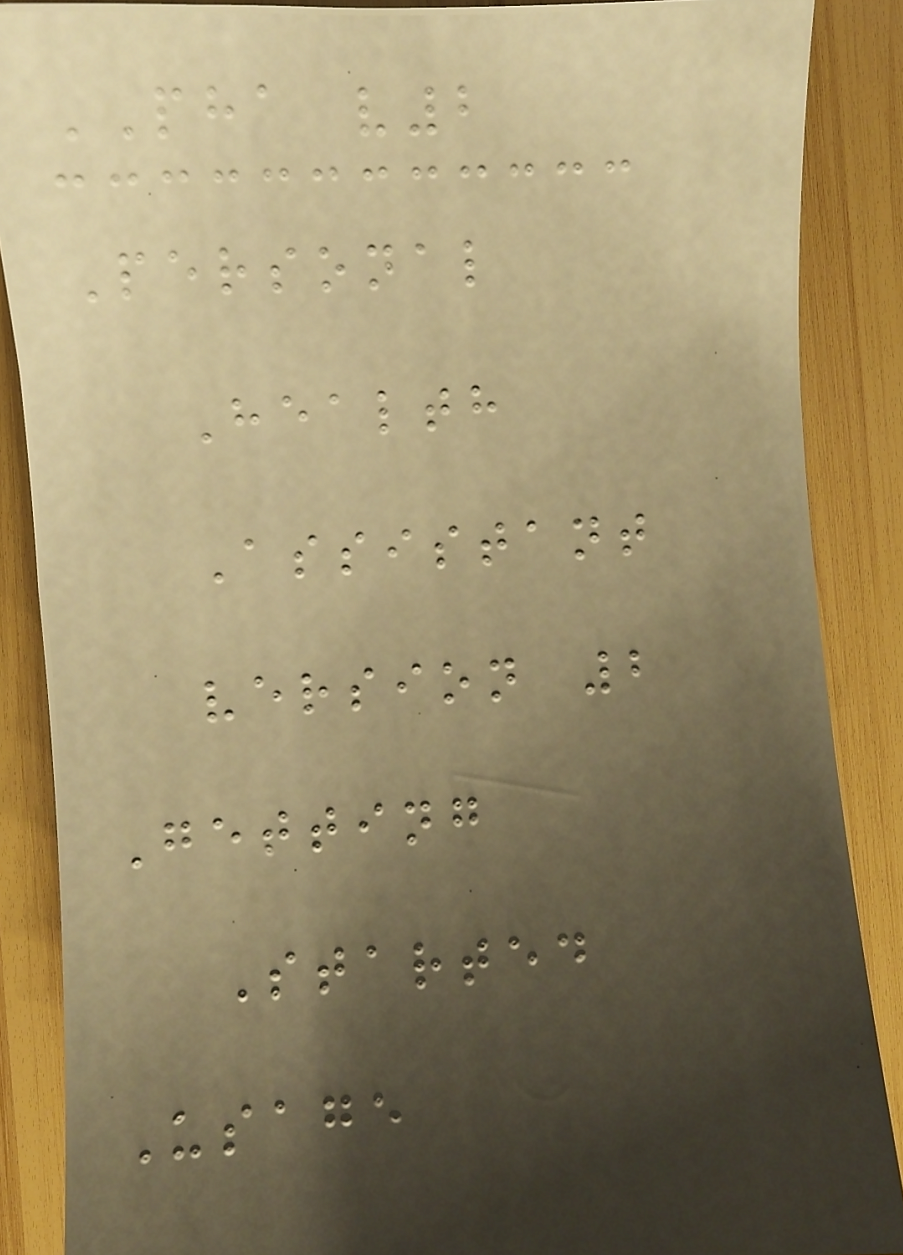PHA v2
Personal
Health
Assistant
version 2
Getting
Started
Usage
